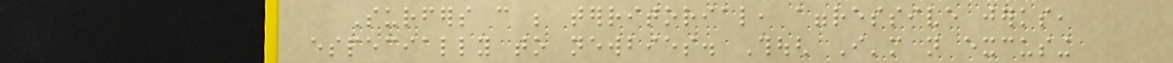Surfers can be territorial, aggressive jerks,
especially to newbies. Though I'm not excusing
